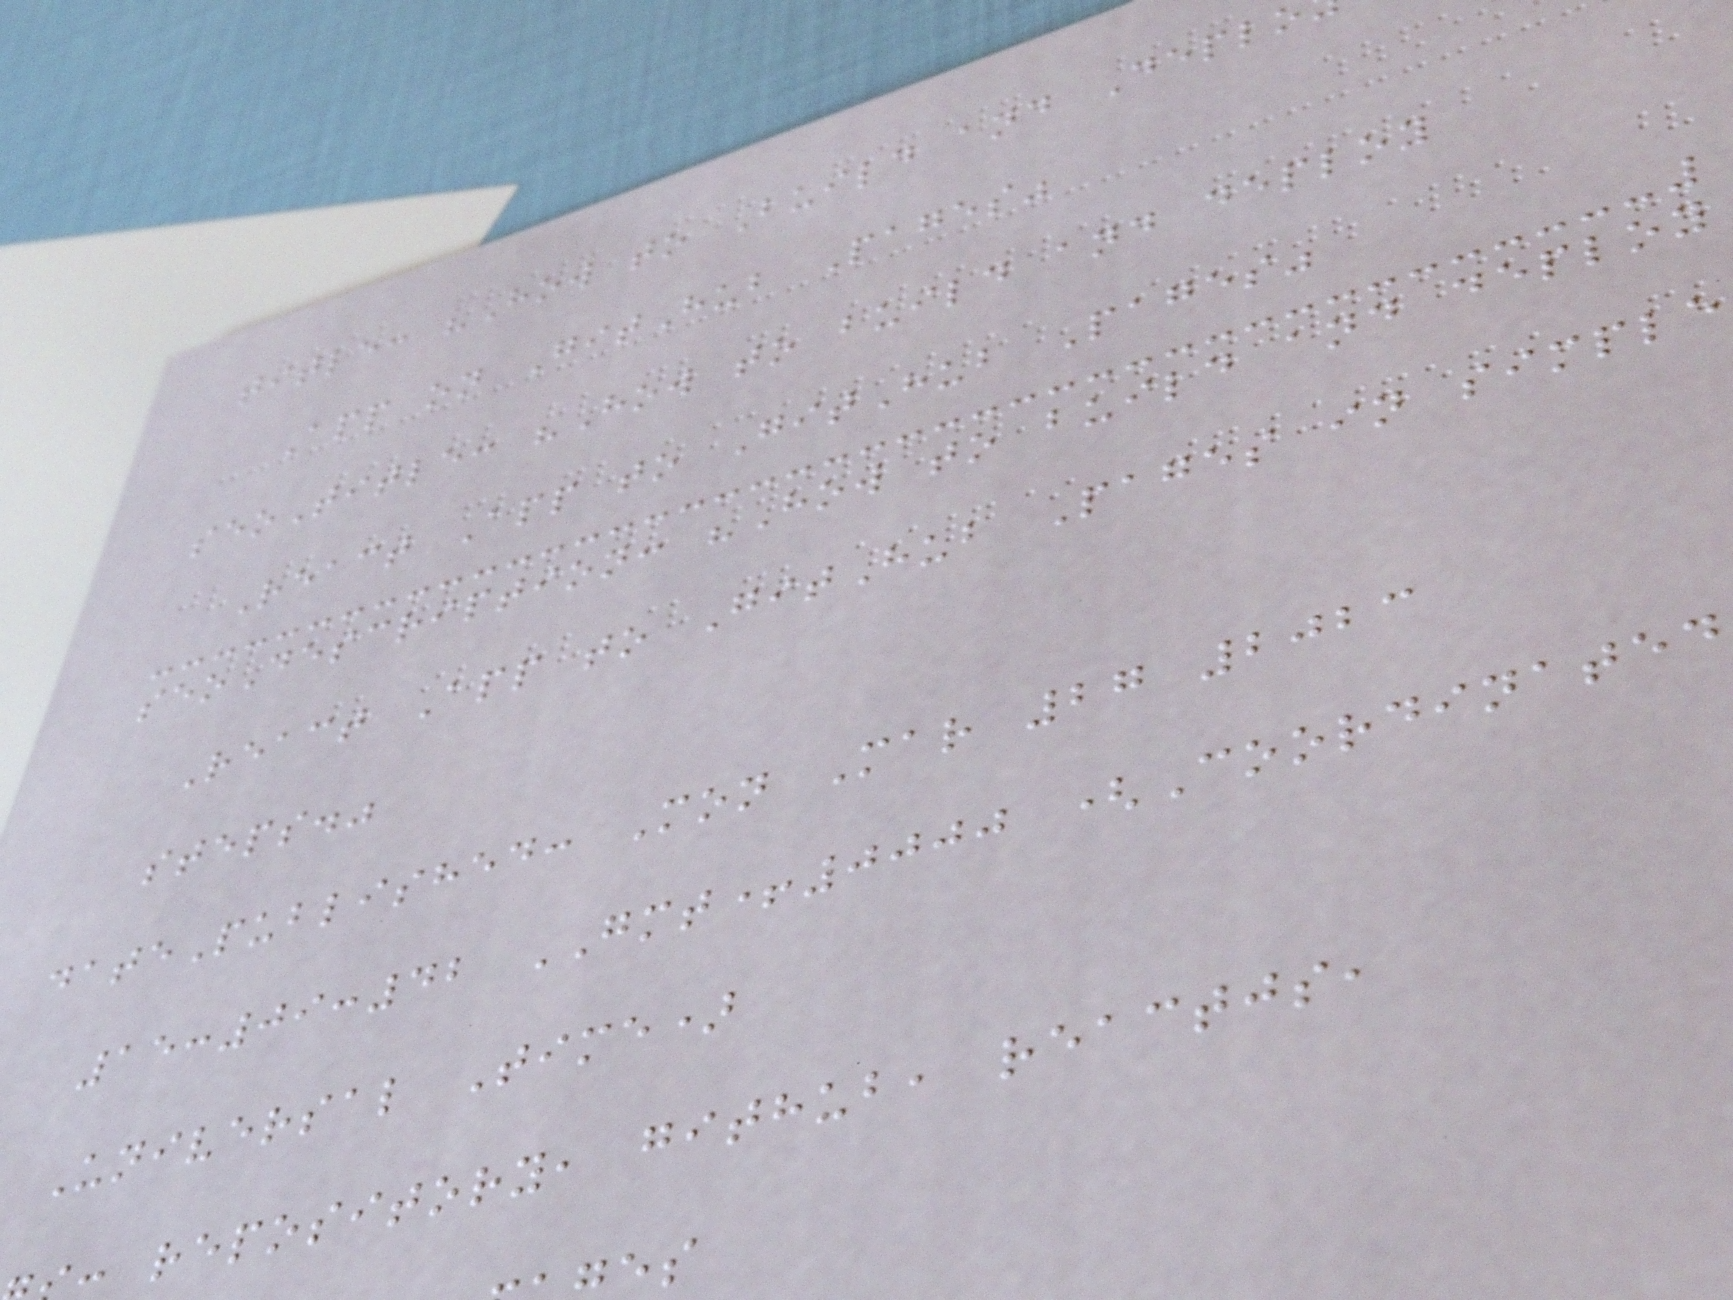title: "How to Build and Deplo
App on GitHub Pages"
seoTitle: "How to build and deploy
React App to GitHub Pages"
seoDescription: "How to build and deploy
React App to GitHub Pages in simple
steps."
datePublished: Mon Mar 27 2023
15:09:42 GMT+0000 (Coordinated
Universal Time)
: repository, github, reactjs,
